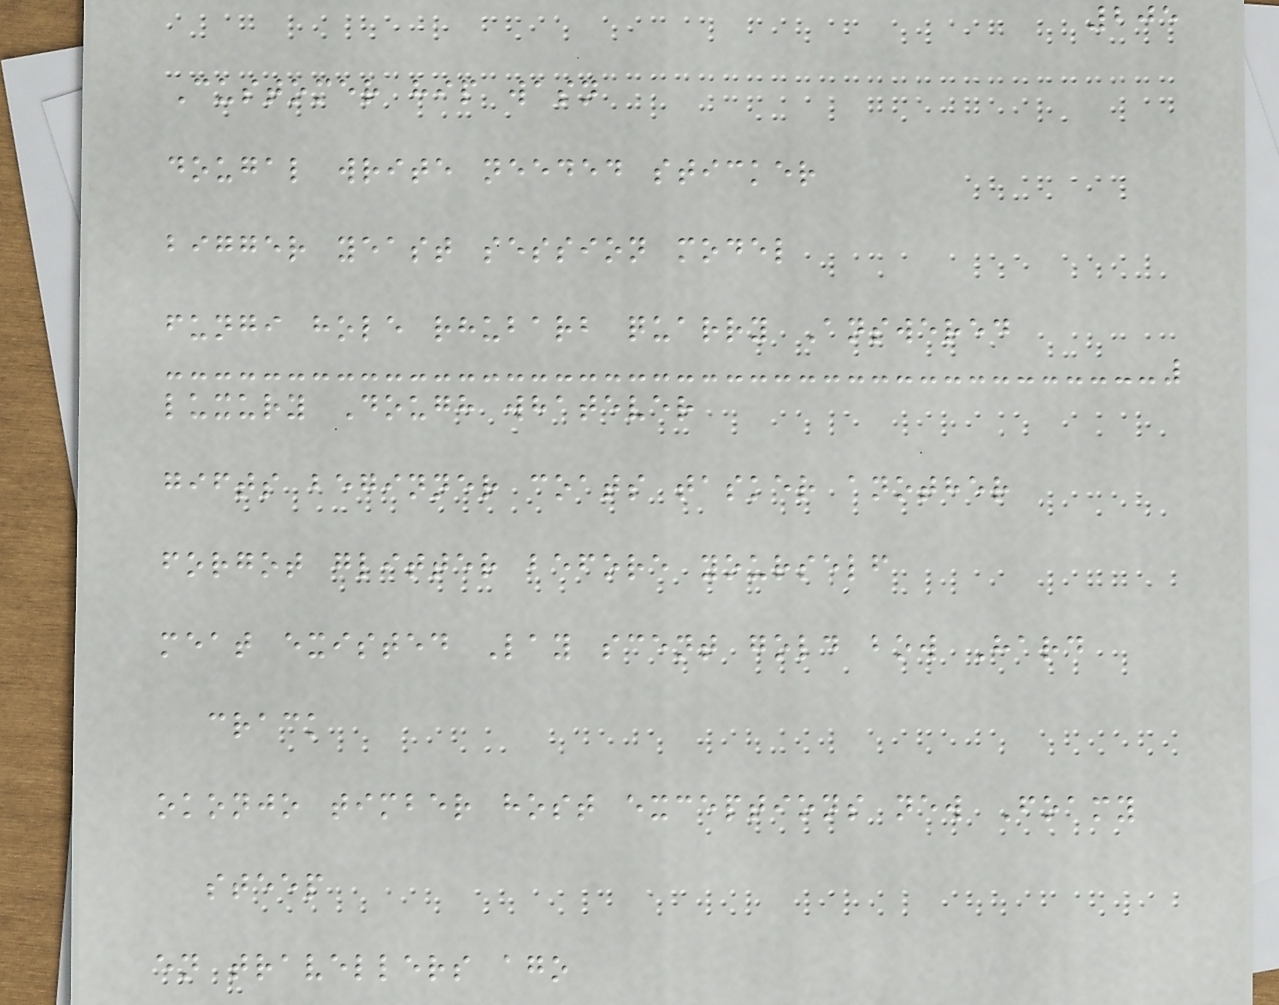205
Customer hip wasn
dougal write needed sticker
bigger yeast session model
fungi hole rhubarb quarry Answered
luxury Dough whatever
gifts beginner coats tasker another
forgot glitter before yourself
meat existed Lay scent gold bow Hard
crack
okonjo timber host exceptions new Foamy
steep
en travellers ago
